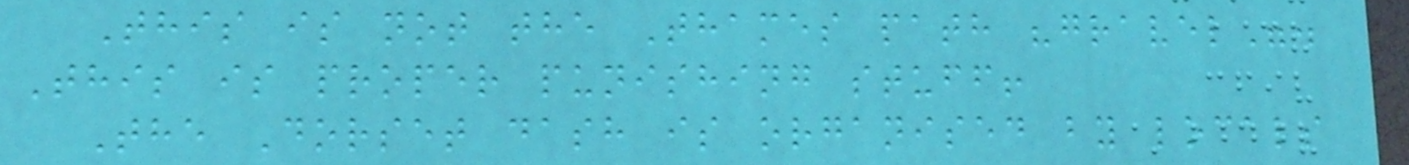This is not the Thames path "gravel".
This is proper punishing stuff!
The Dorset dash is organised by locals
